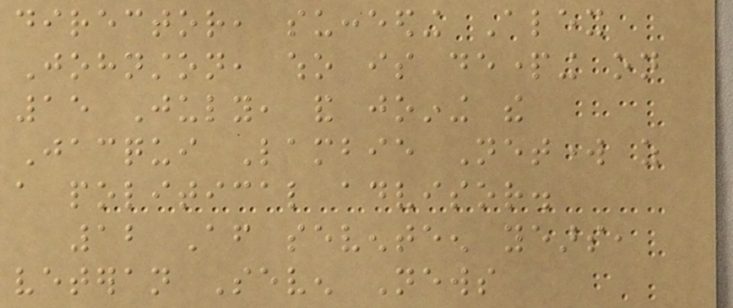director, succeeding Alex
Johnston, who is departing on
15 July, and joining the
Jacqui Lambie Network as
a political advisor.
12 After seventeen years,
veteran Seven News
